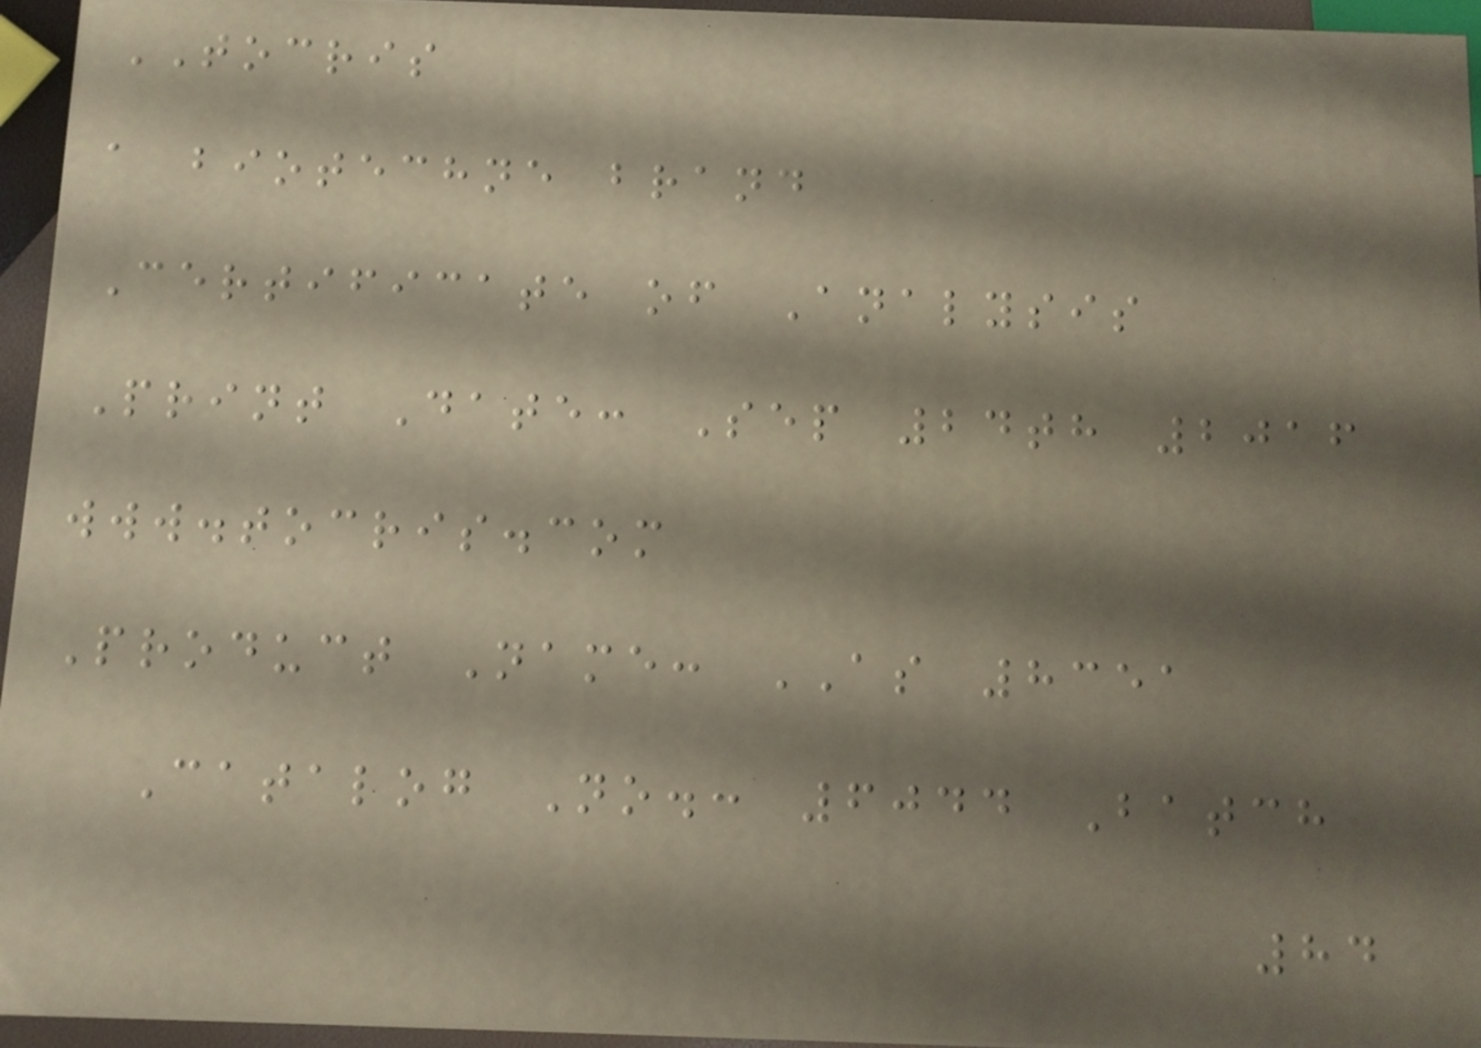TOCRIS
a biotechne brand
Certificate of Analysis
Print Date: Sep 24th 2016
www.tocris.com
Product Name: AS 8351
Catalog No.: 6044 Batch
84
